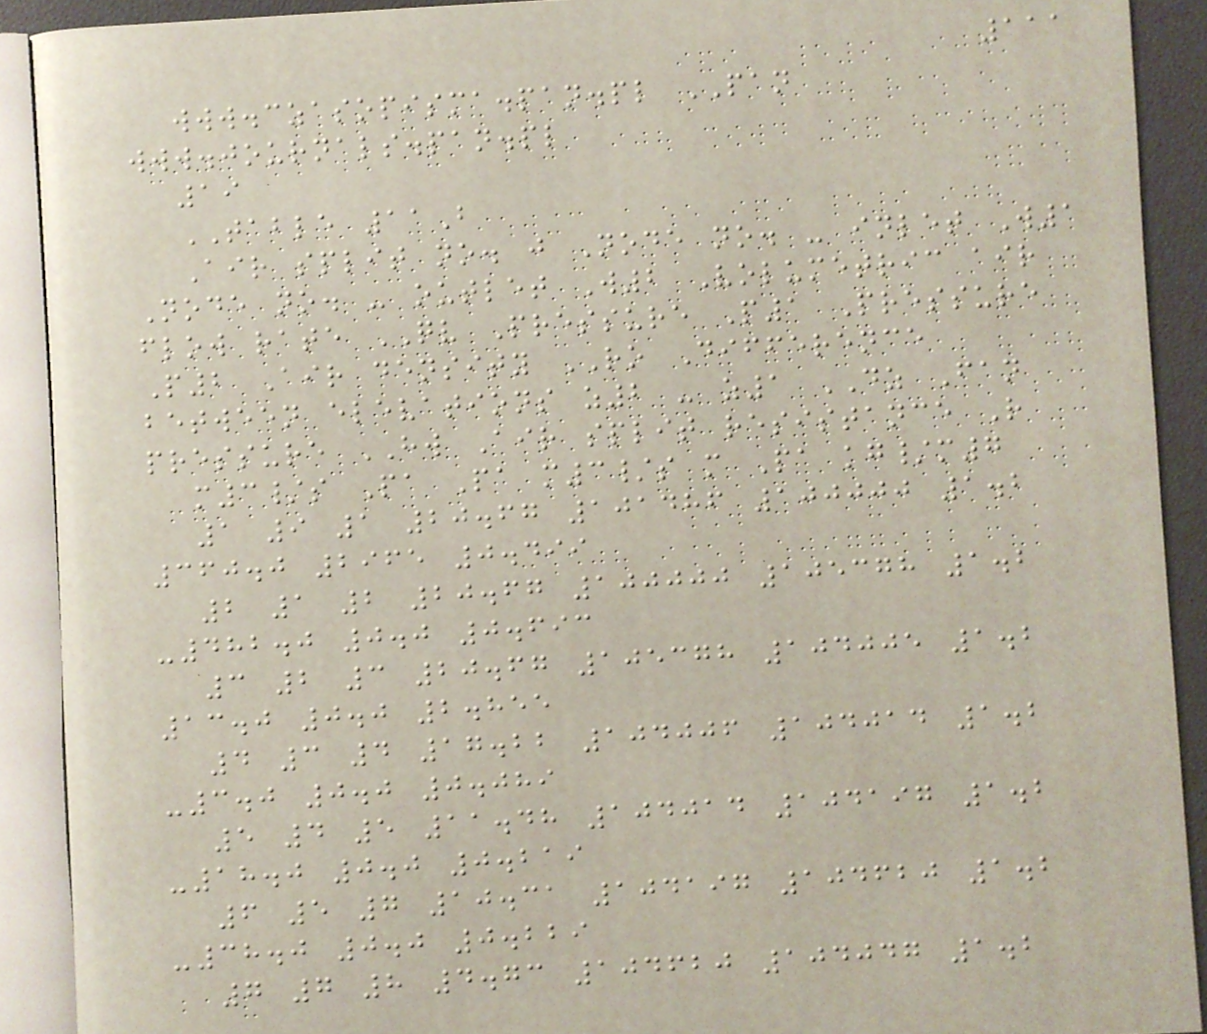111
www.czasopisma.pan.pl PAN
www.journals.pan.pl
19
TABLE 11B
Air split no. j Node no. - inlet W1
Node no. - outlet W2 Volumetric air
flow rate QV Pressure P1 Pressure
P2 Air density RO Difference
between elevations z2 - z1 DZ Fan
pressure HW Air split resistance R
m3/s Pa Pa m3/s m Pa kg/m7
1 9 1 20.67 101486 100000 1.2
360.0 2965 0.499
2 1 2 20.67 100000 105378 1.2
-482.0 0.0 0.693
3 2 3 20.67 105378 104005 1.2
13.0 0.0 2.855
4 3 4 17.22 104006 104014 1.2
-3.0 0.0 0.089
5 4 5 11.48 104014 104197 1.2
-18.0 0.0 0.219
6 5 7 10.31 104197 104620 1.2
-38.0 0.0 0.229
7 7 8 4.73 104620 104047 1.2
